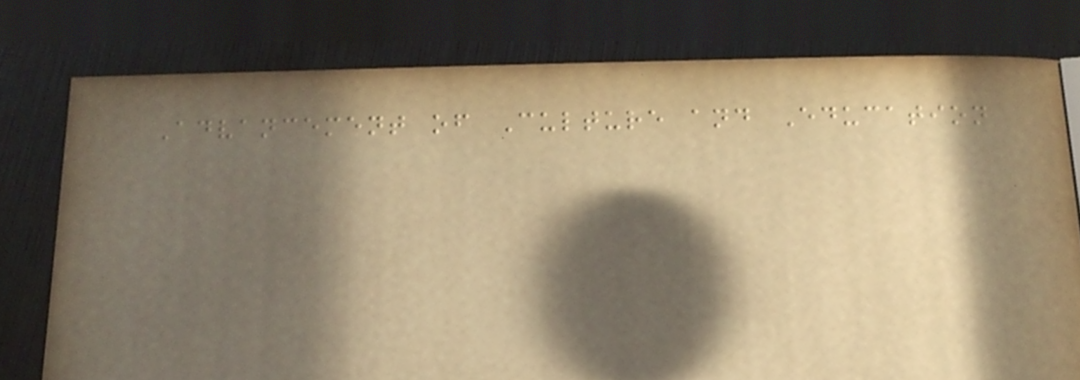Advancement of Culture and Education
